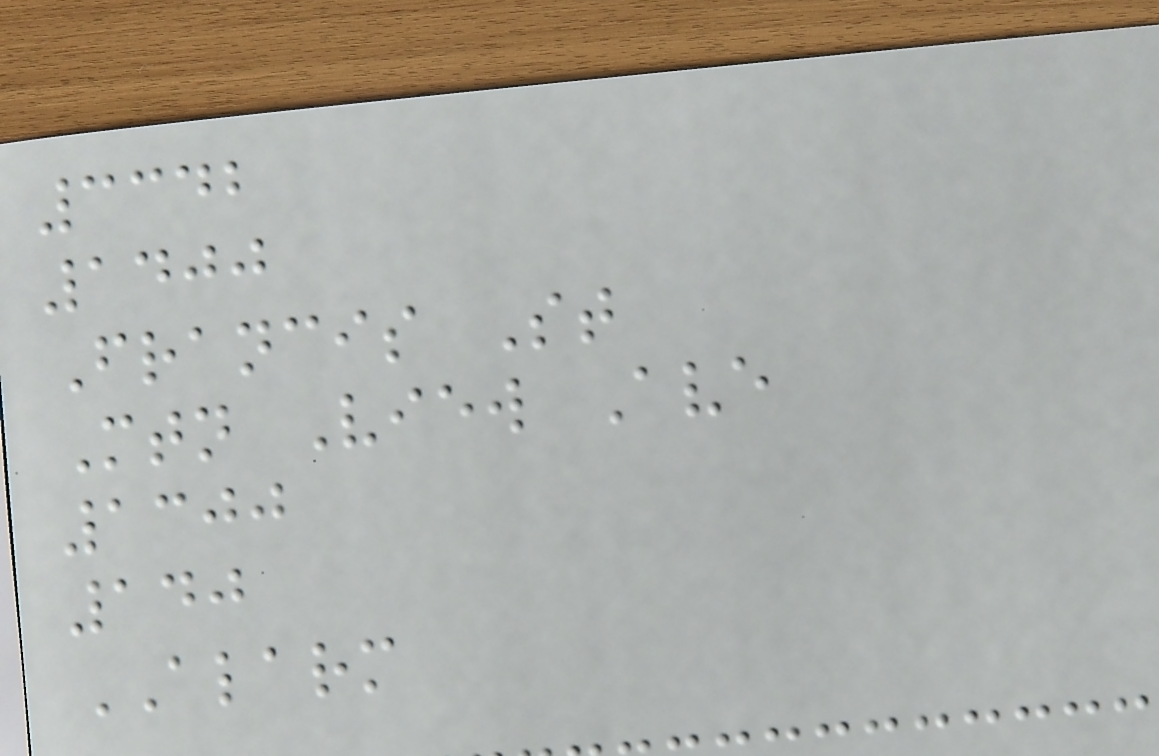3342
1400
Francis St
Mtn View Ave
1300
140
ALARM
